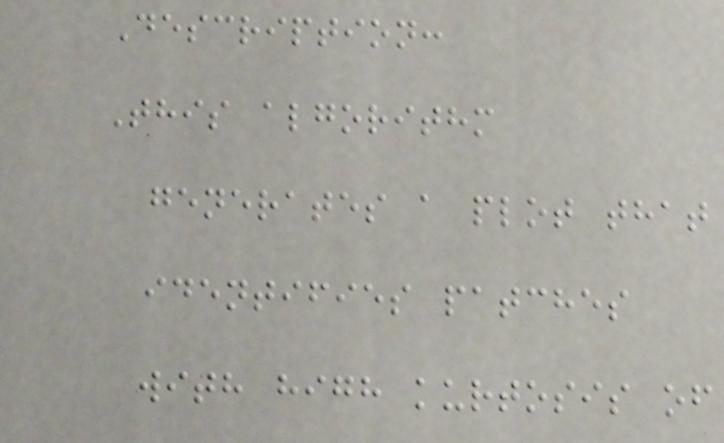Description:
This algorithm
generates a plot that
identifies patches
with high kurtosis of
